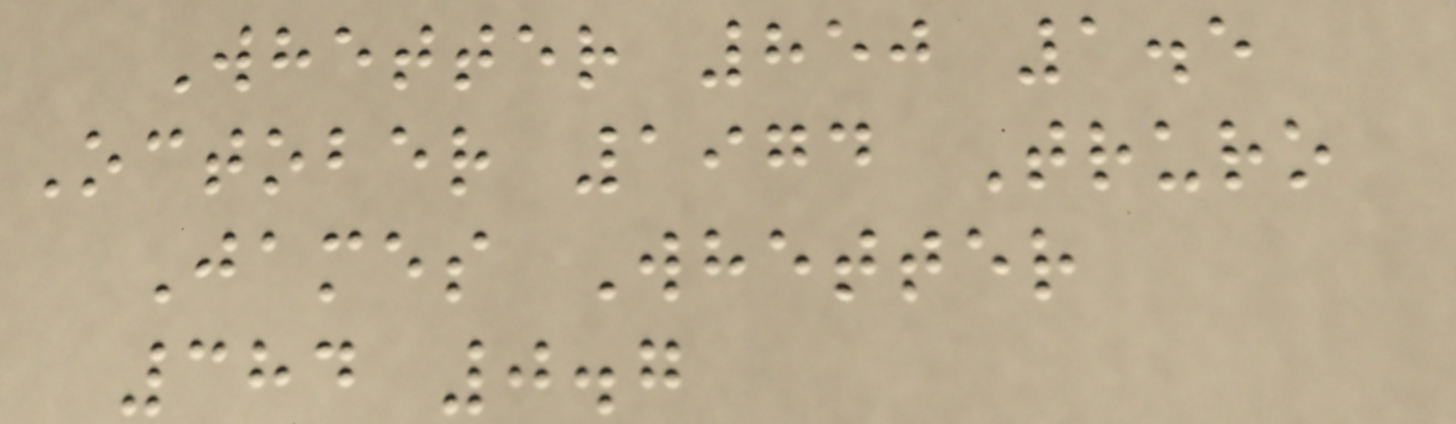Whetter 850 1.5
October 1974 Truro
James Whetter
384 0.7
